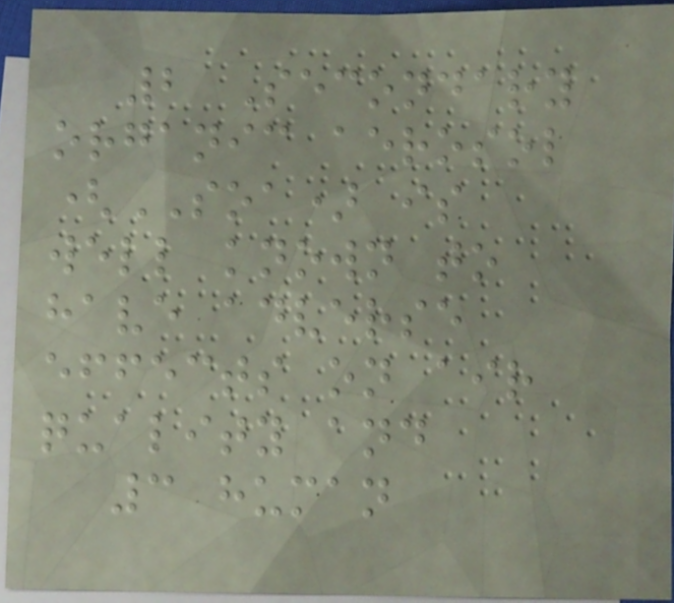2 Secondary
organic aerosol
(SOA) is
well known to
have adverse
effects on air
quality and
3 human
